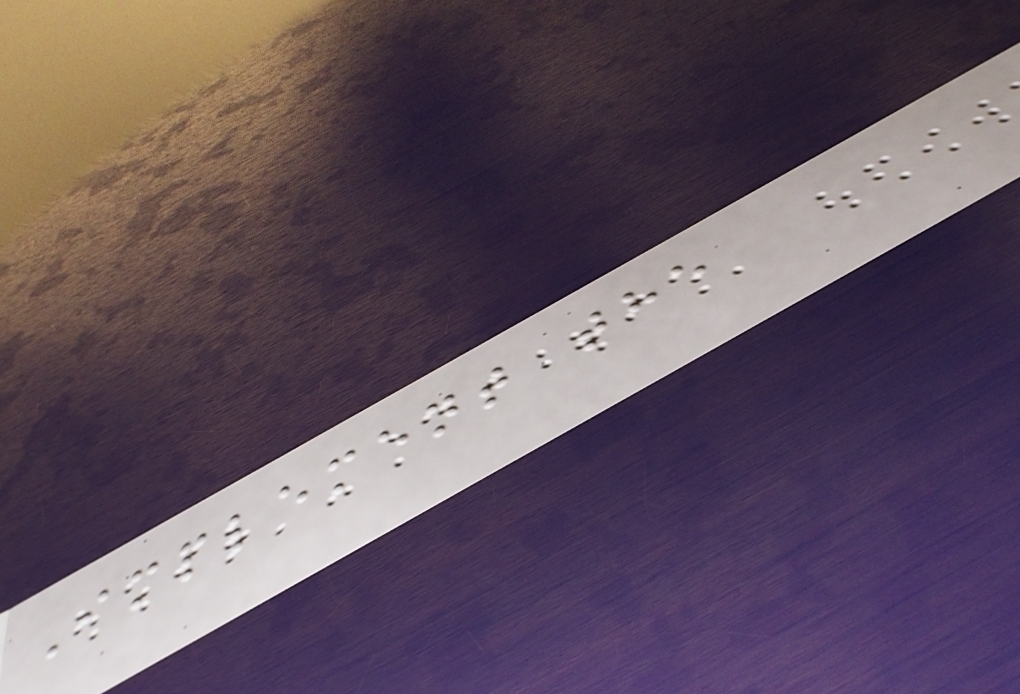Implement the
